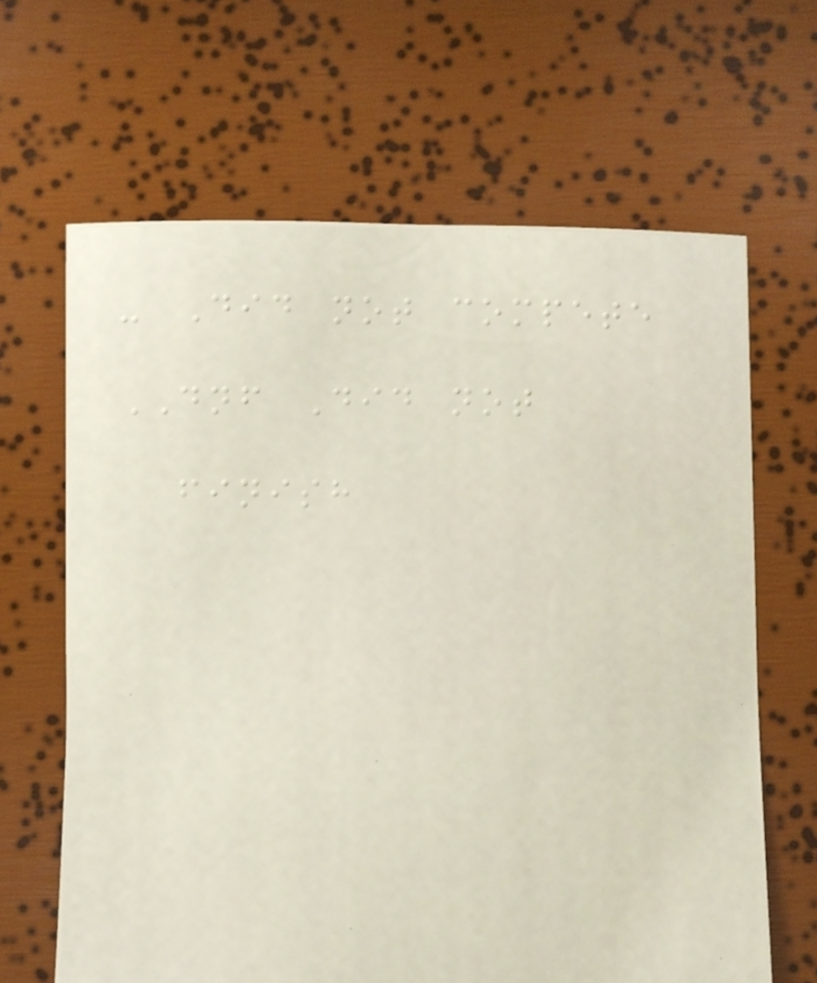- Did not compete
DNF Did not
finish
